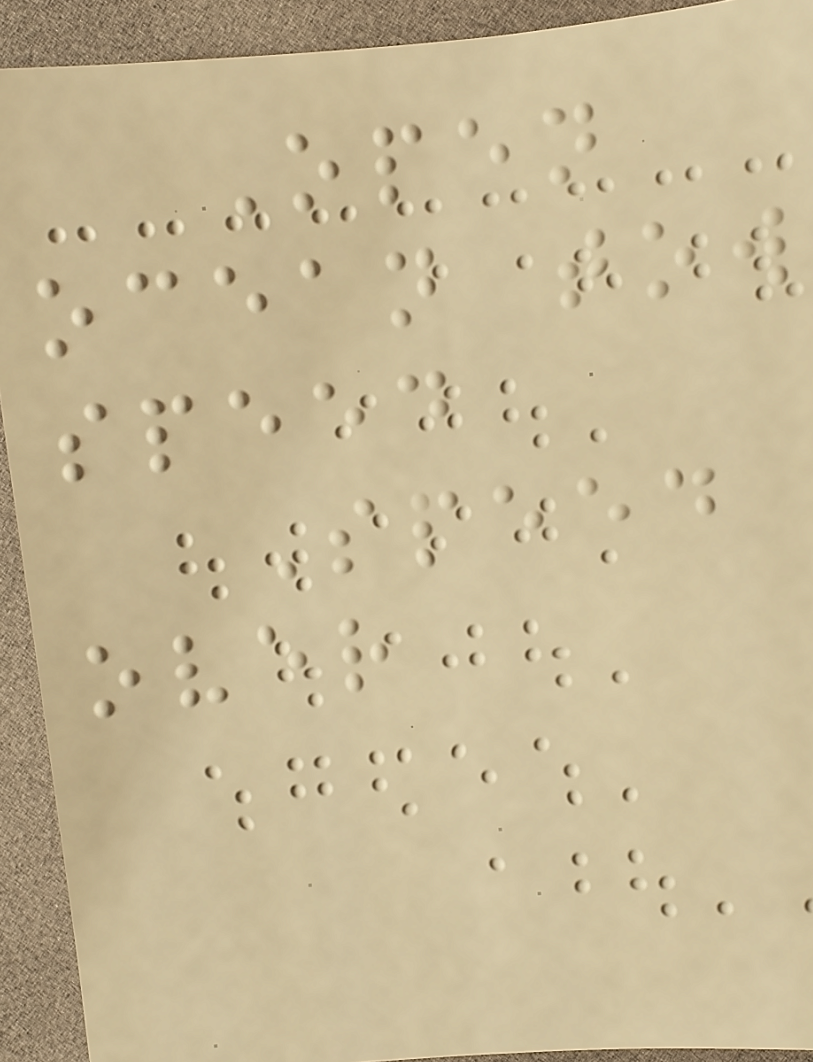Open
ocean tow
speed
Speed
over
